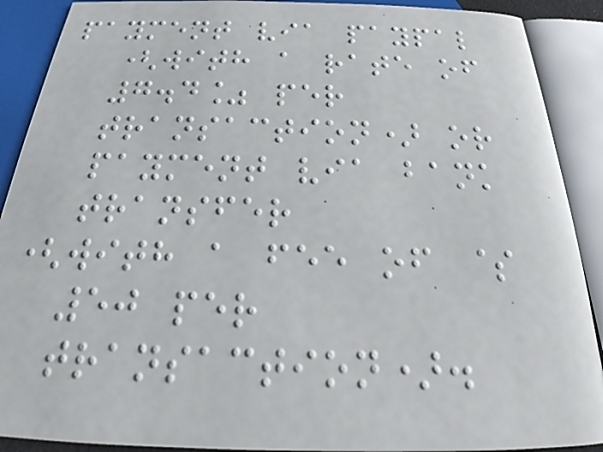payment via paypal
(with a rate of
7.4% per
transaction) or
payment via bank
transfer
(with a fee of $
50 per
transaction).
